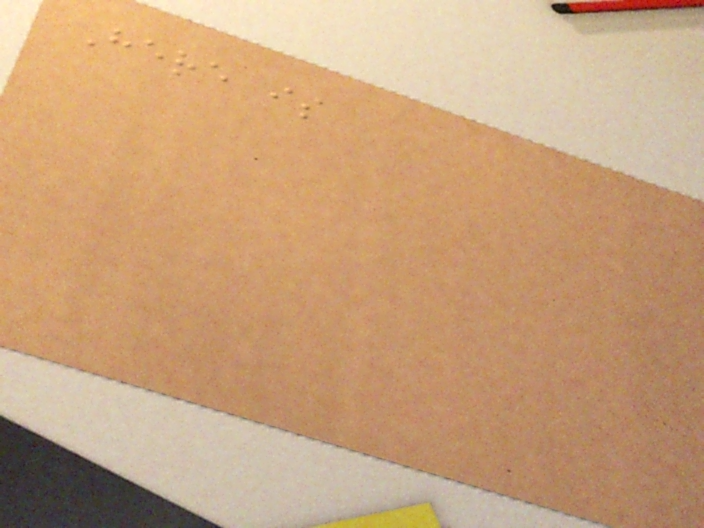Here is
